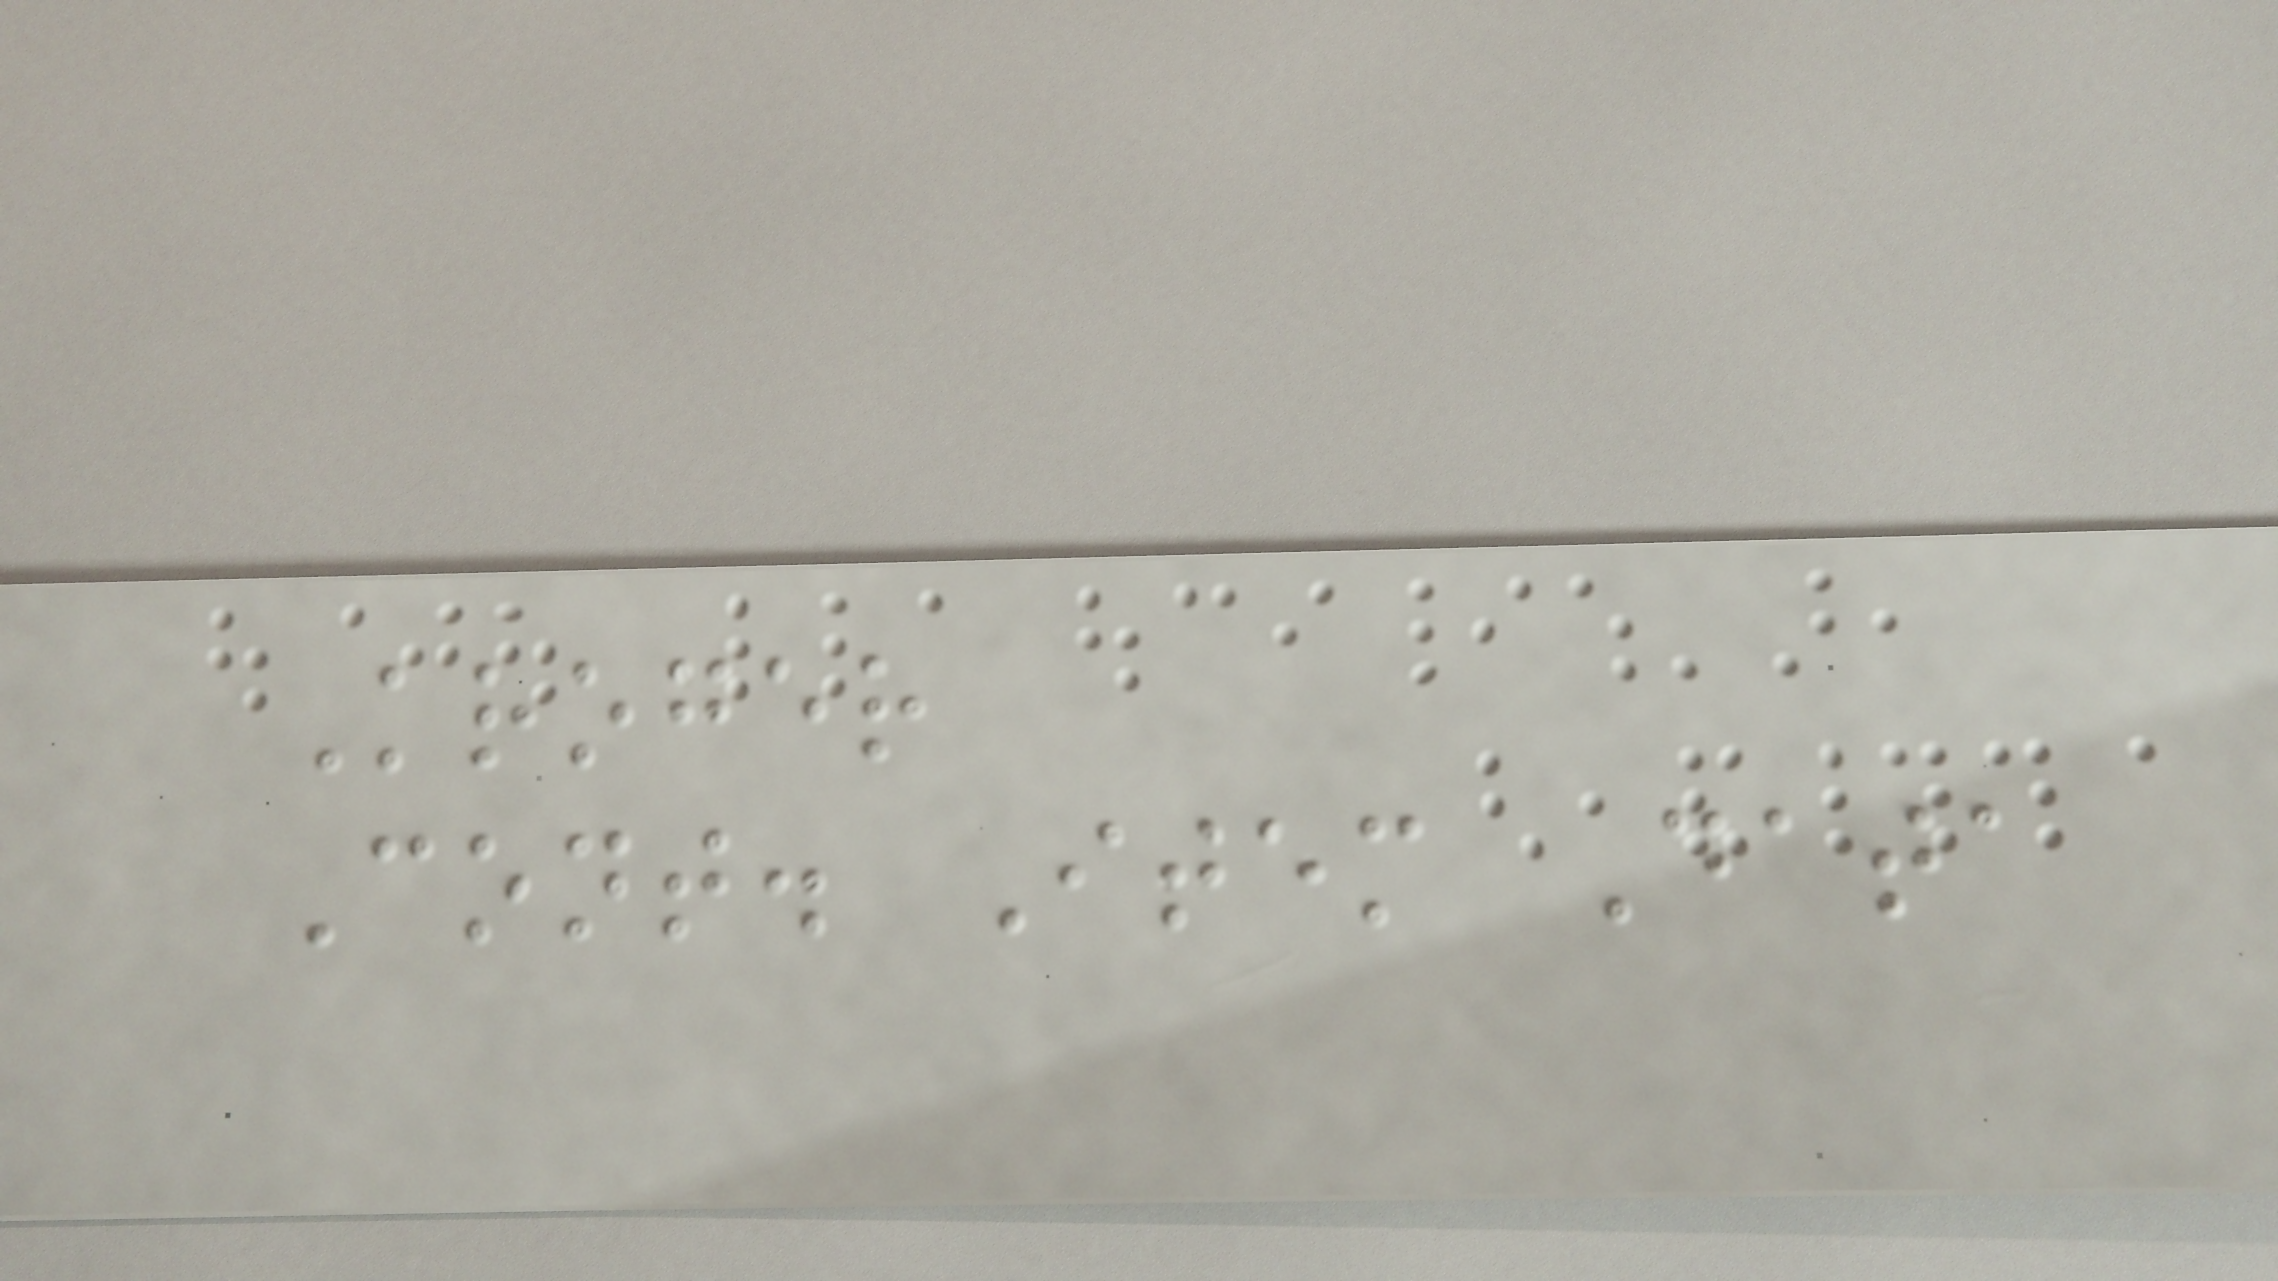Kroger
Cont. Item Data
